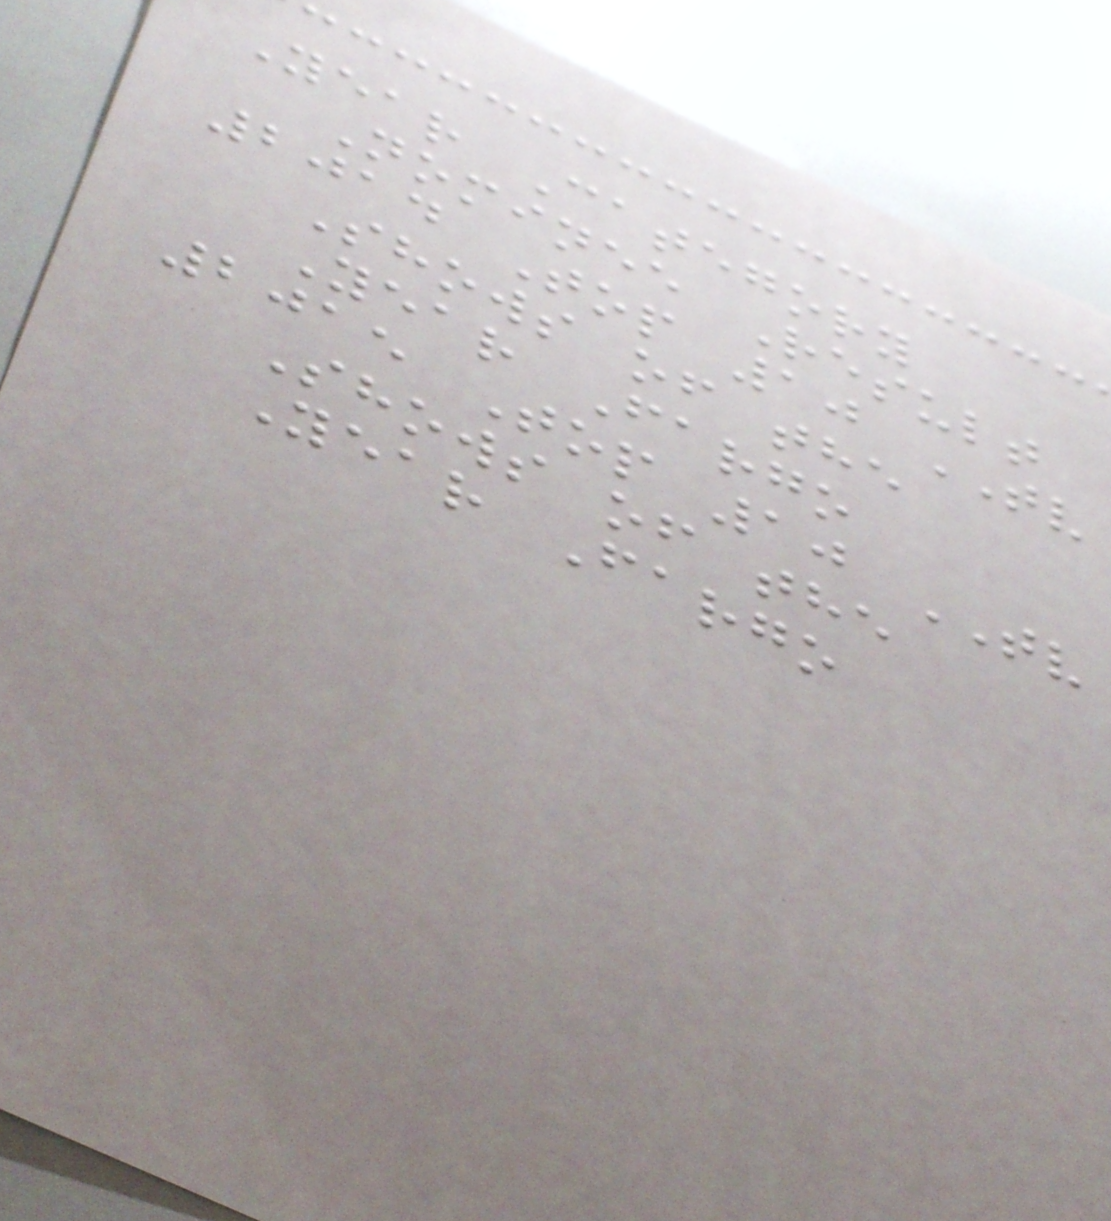Year Category
Nominee Result
2014 Top 10 TV
Shows of the
Year Fargo
2015 Top 10 TV
Shows of the
Year Fargo
